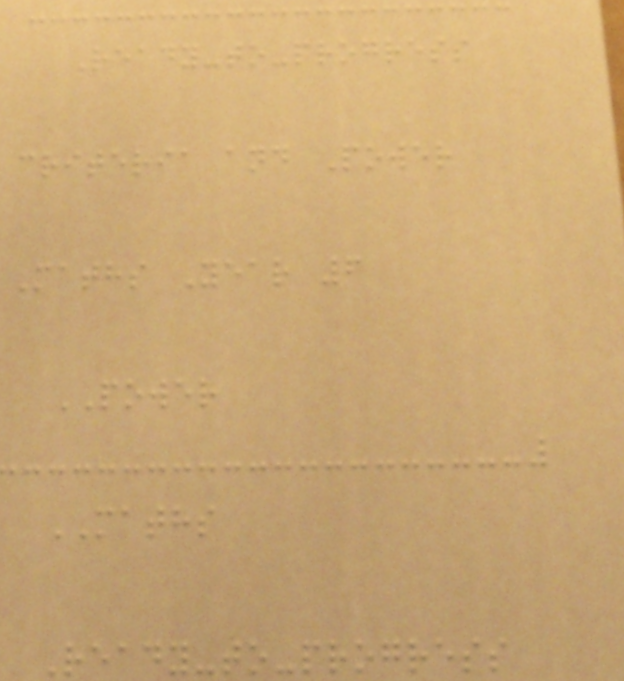Ready-to-progress
criteria and Power
Maths Year 6
POWER
MATHS
Ready-to-progress
